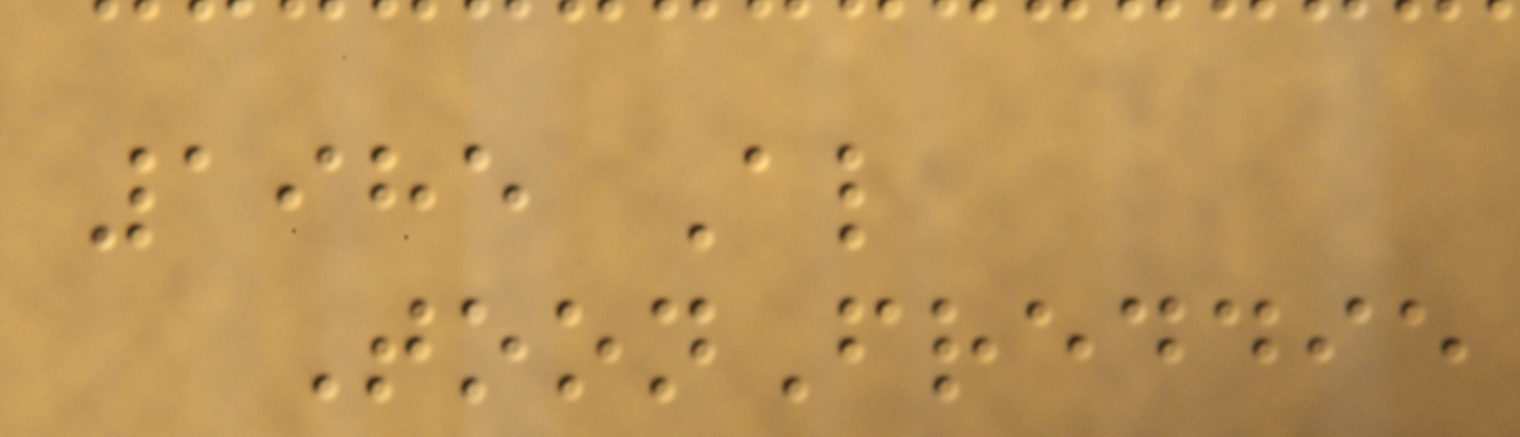1985 Al
ToonFreddie
